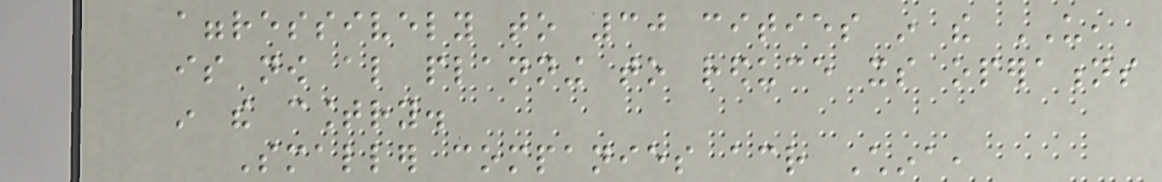aggressively to 30 cities in the US,
is now also planning to reduce its operations
in the country.
Smaller companies across China,
